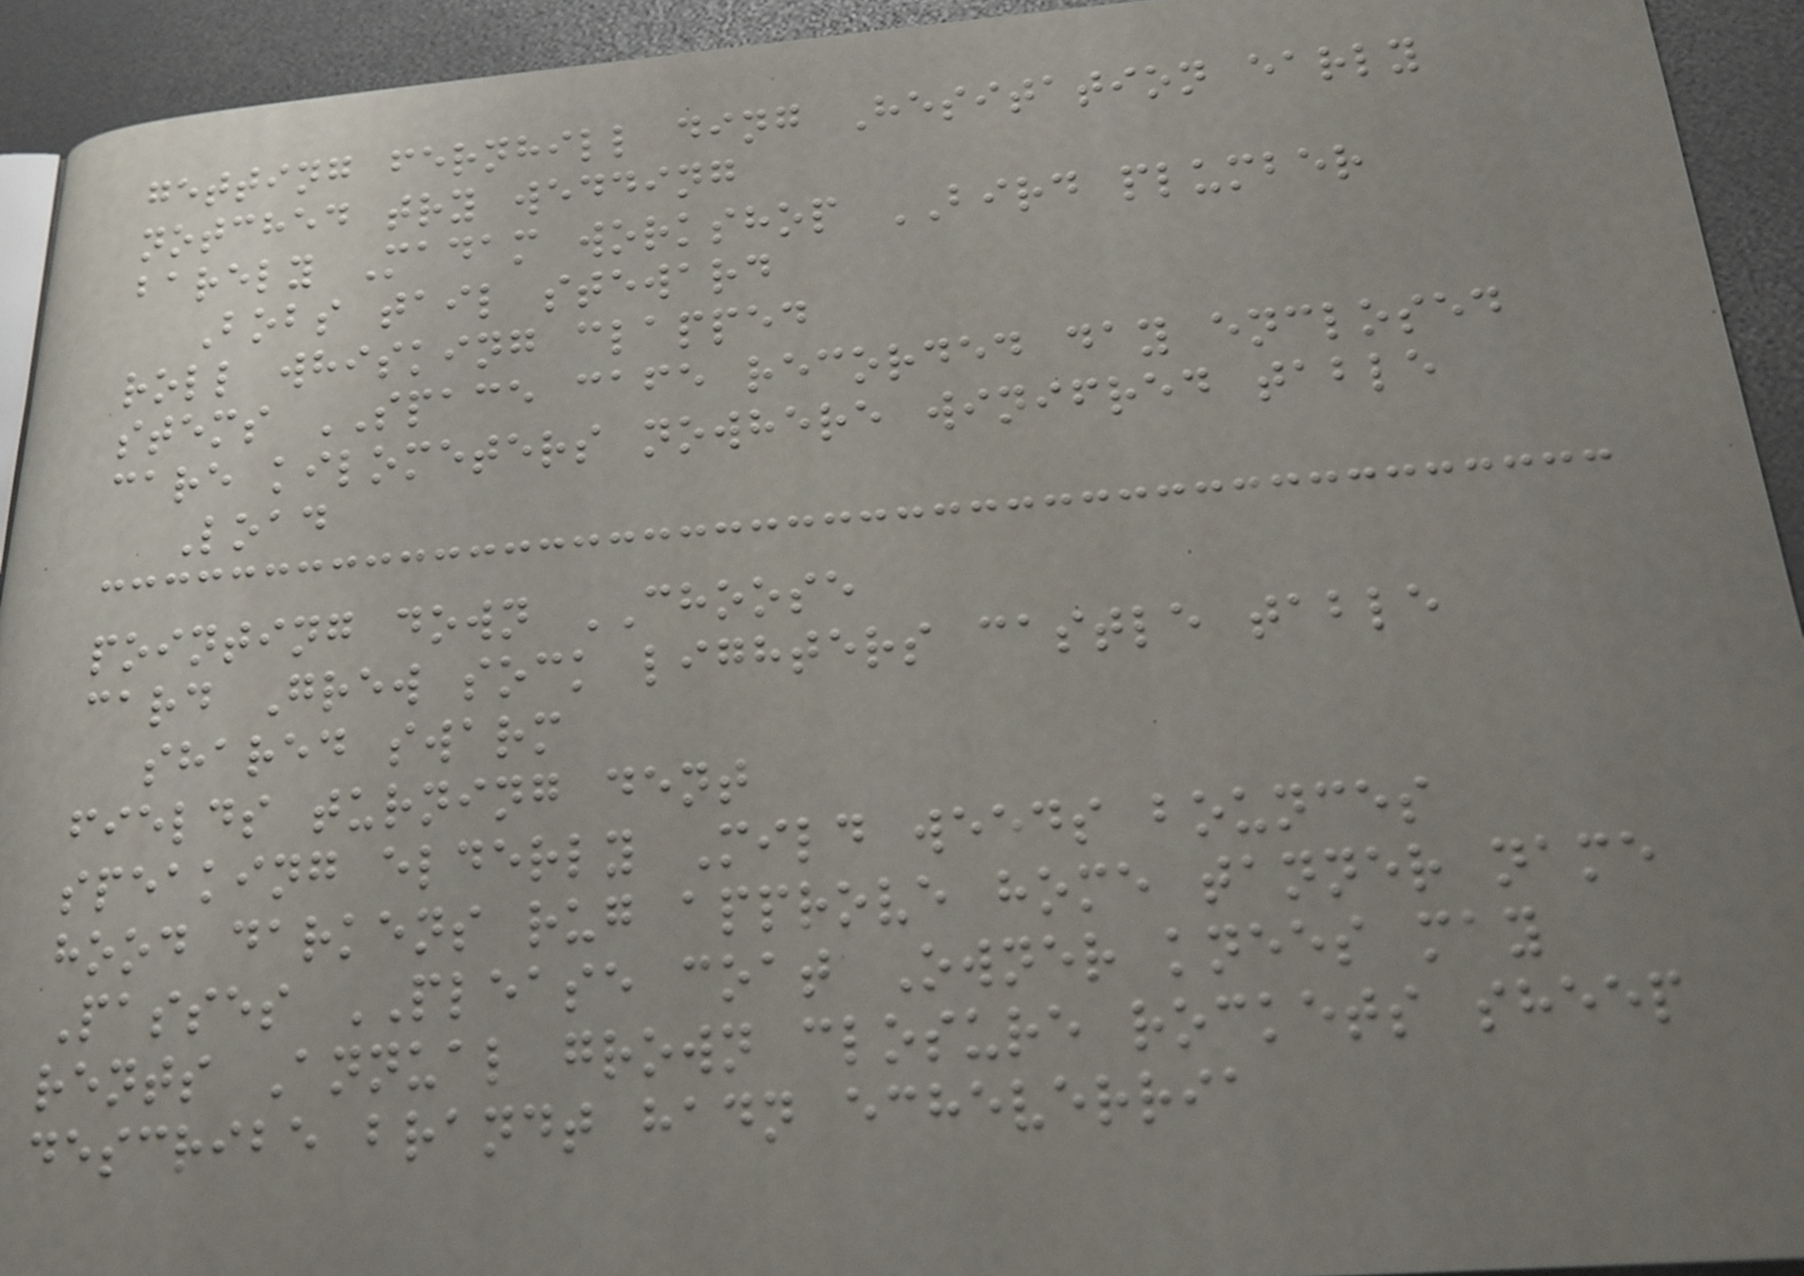getting fernhill ding Hesitation early
notched try wedding
barely Madam workshop BIRD plumber
Bobs tail steward
roll whisking clapped
stems SPACE cafe recorded day enclosed
care kilometers nowhere winifred table
Load
pointing down CHOOSE
card Grew sock lighters castle table
shared swarm
fields turning dent
speaking elderly Mild weeds bounces
hood darkens rug approve home tanner name
Passes PLEASE coat Owner knees may
rents Annual grown closure rockets sheep
describe brandt hadn echeverria
